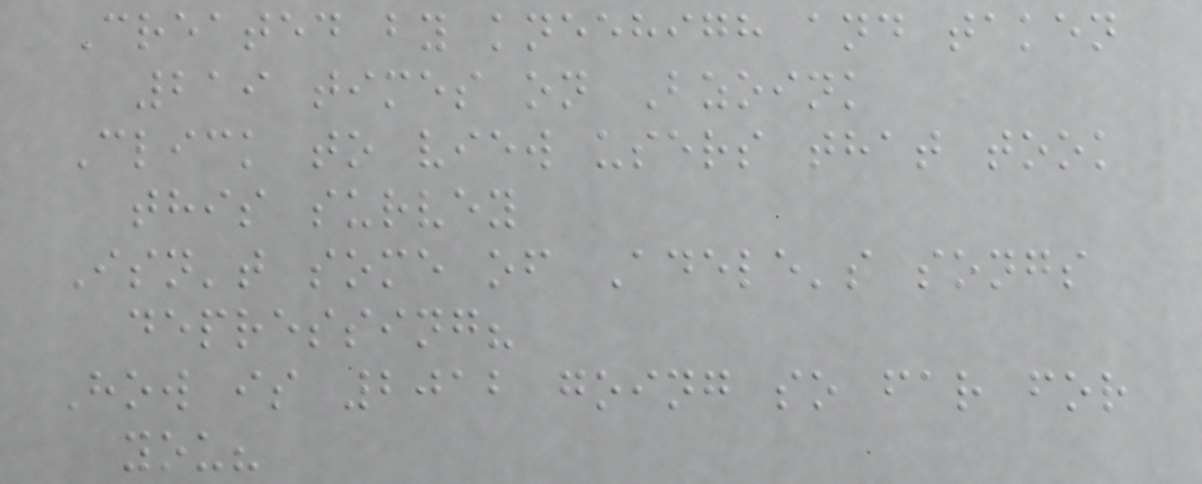Created by kneehigh and taken
219 times on Bzoink
Click to view users that took
this survey
Isn't some of Adele's songs
depressing?
How is 2012 going so far for
you?
